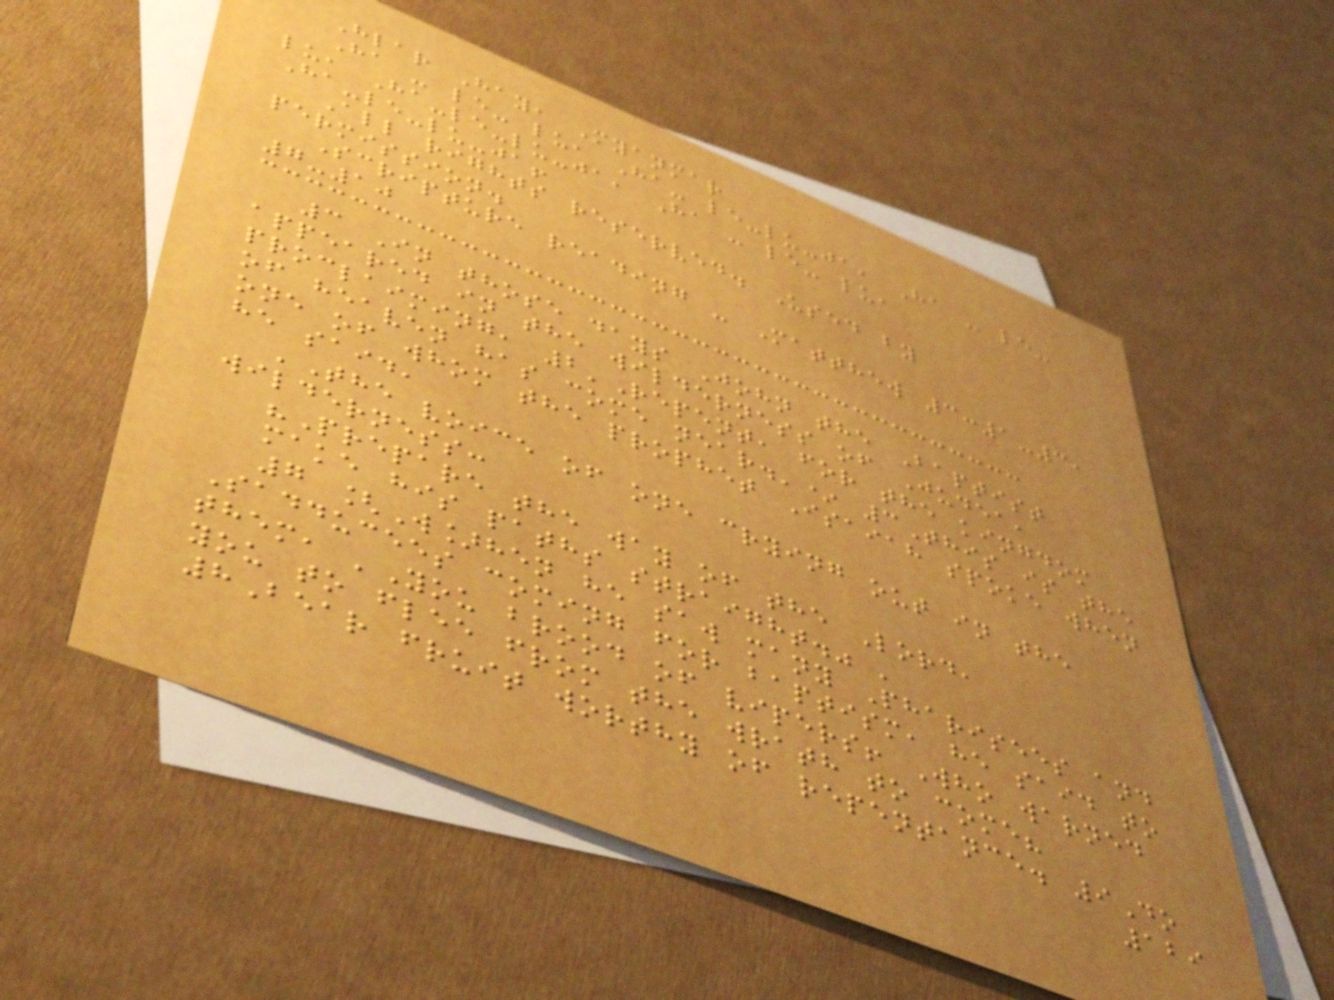Hlar Hay, Myanmar
Ha - le- lu, Ha- le-lu-ja, Ha - le-
lu, Ha-le-lu-ja, Ha - le- lu,
Ha-le-lu-ja!
All rights reserved. Used by
permission.
Scripture reading - Matthew 3:1-3,
7-10
3 In those days John the Baptist
appeared in the wilderness of Judea,
proclaiming, 2'Repent, for the kingdom
of heaven has come near.'* 3This is the
one of whom the prophet Isaiah spoke when
he said,
'The voice of one crying out in the
wilderness:
"Prepare the way of the Lord,
make his paths straight." '
7 [W]hen he saw many Pharisees and
Sadducees coming for baptism, he said to
them, 'You brood of vipers! Who warned
you to flee from the wrath to come?
8Bear fruit worthy of repentance. 9Do
129
